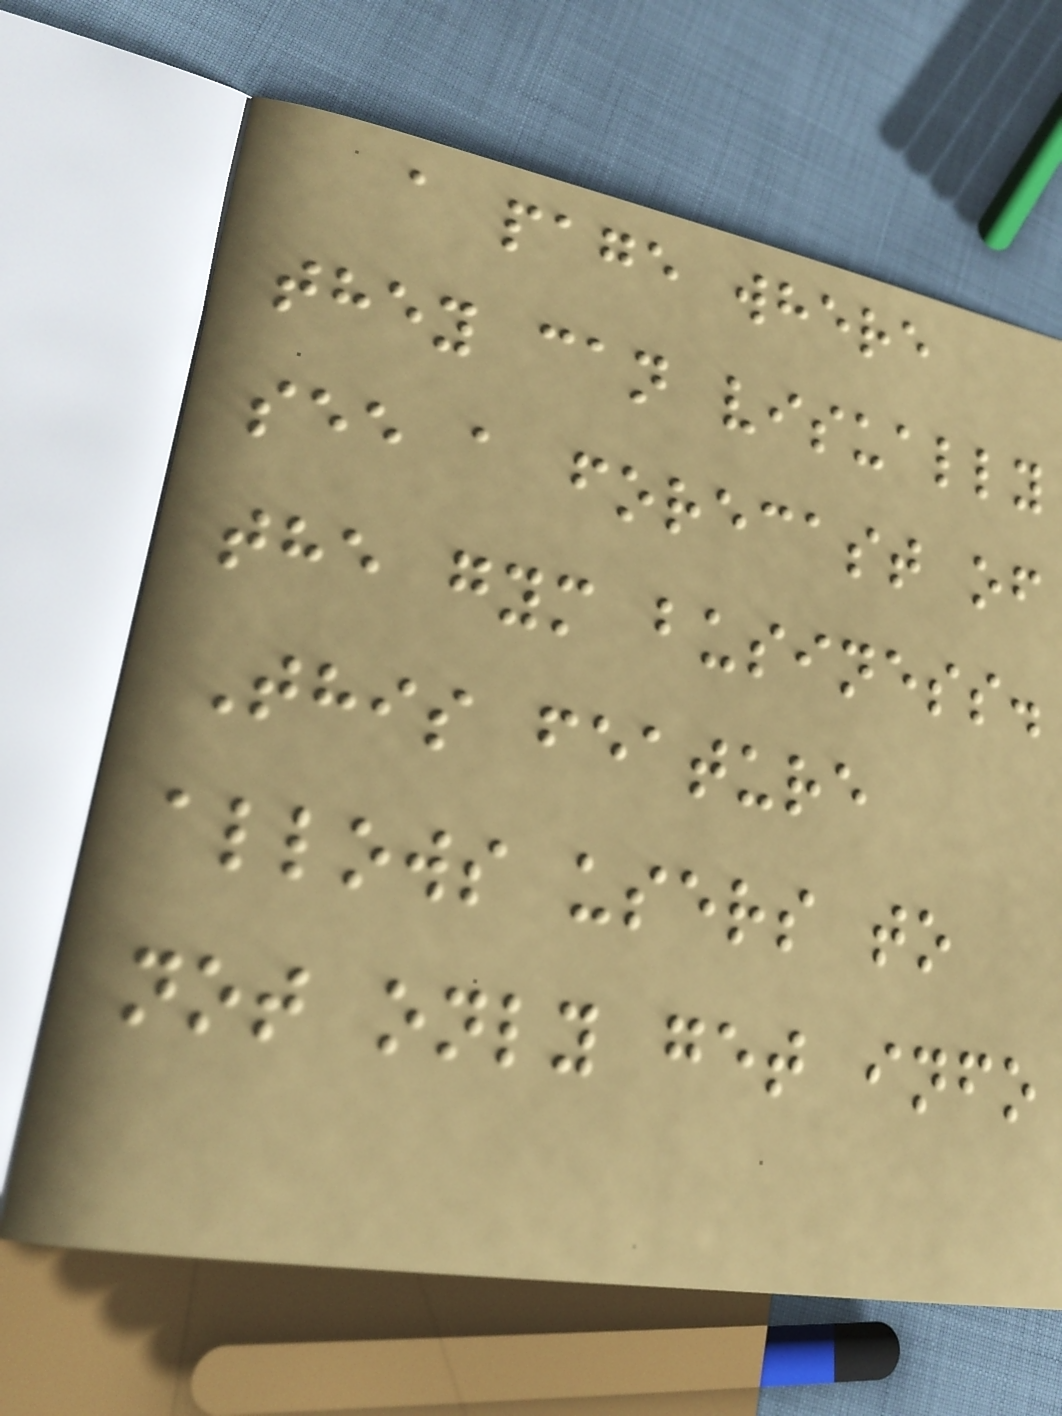a page where
they can visually
see a forecast of
the gym business.
This feature
allows users to
not only get info
